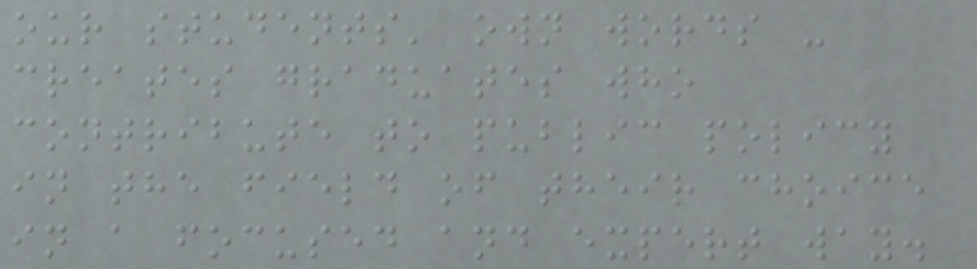our students' own words -
creates graduates who
contribute to public policy
in the field of their choice
in a focused and expert way.
